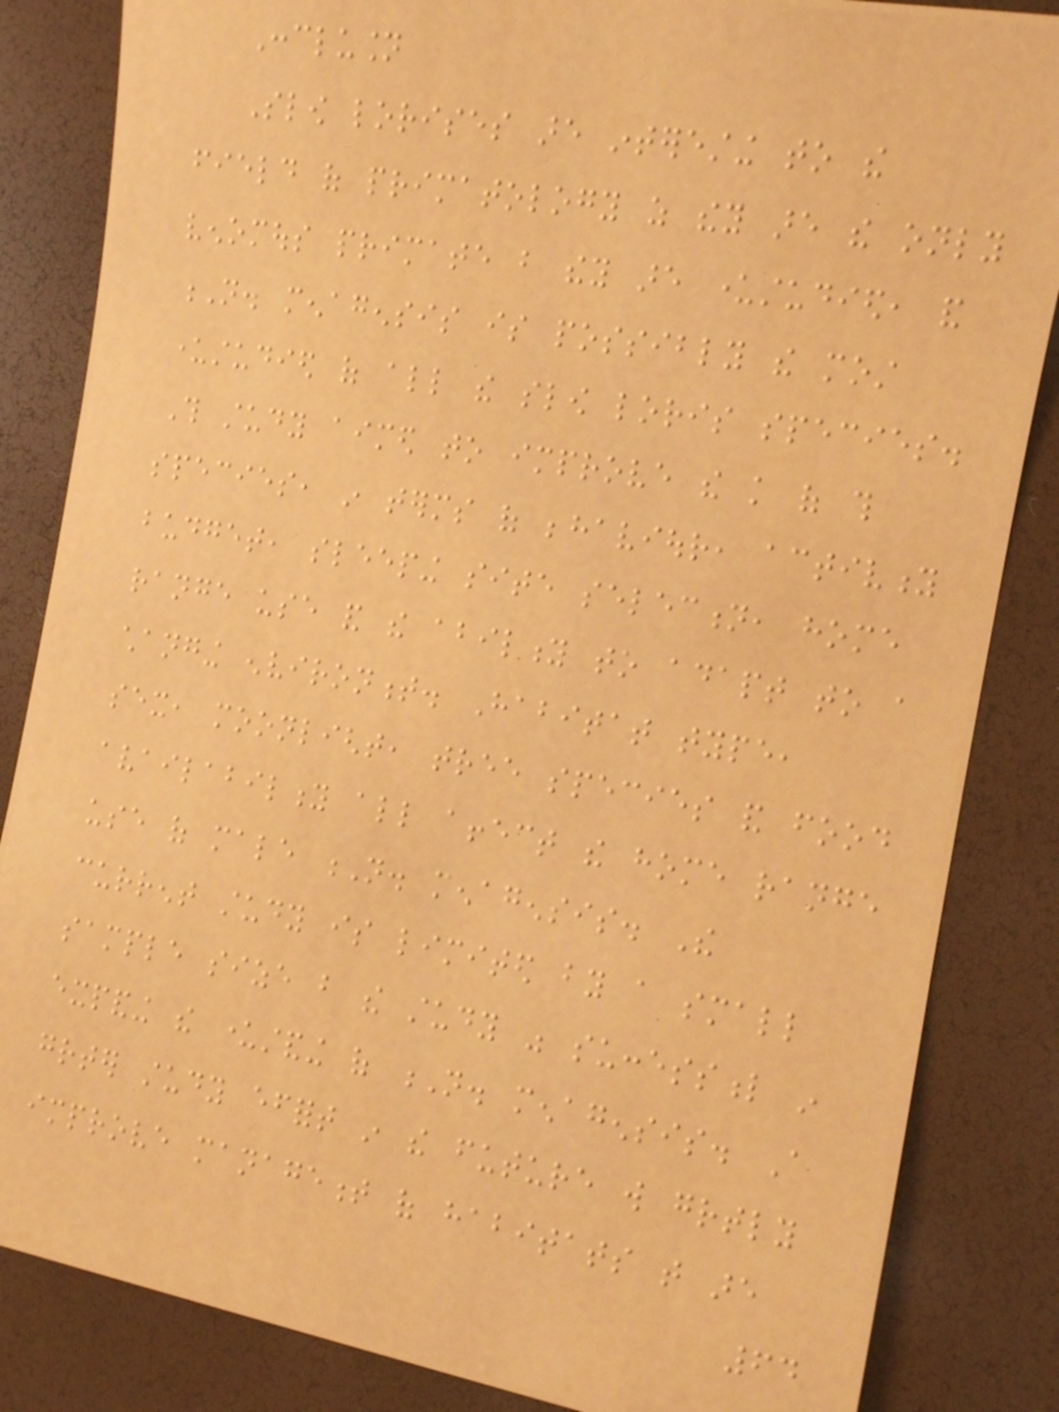Conclusion
Slow lorises are interesting to the
field of primatology as they are the only
venomous primate but they are understudied, and
N. menagensis is possibly the most
understudied of all the slow loris species.
This study aimed to improve the knowledge of this
species, in terms of behaviour, activity
budget, sleeping site selection, home
range use and the ability to adapt to a
changing environment. Habitat type,
sex, moonlight, tree species and food
availability all affect the home range
use of male N. menagensis. The
current study is limited by a small
sample size but the study was successful in
expanding the understanding of N. menagensis. A
greater study effort in the future will greatly
improve management of habitats that are
64
